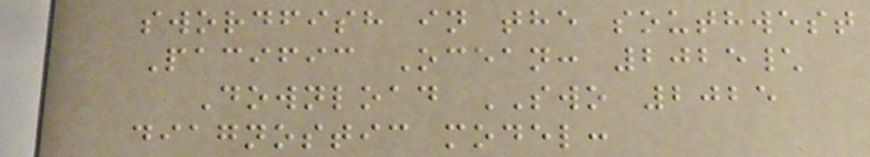swordfish in the southwest
Pacific Ocean: 2025\
Download SWO 2025
diagnostic model:
